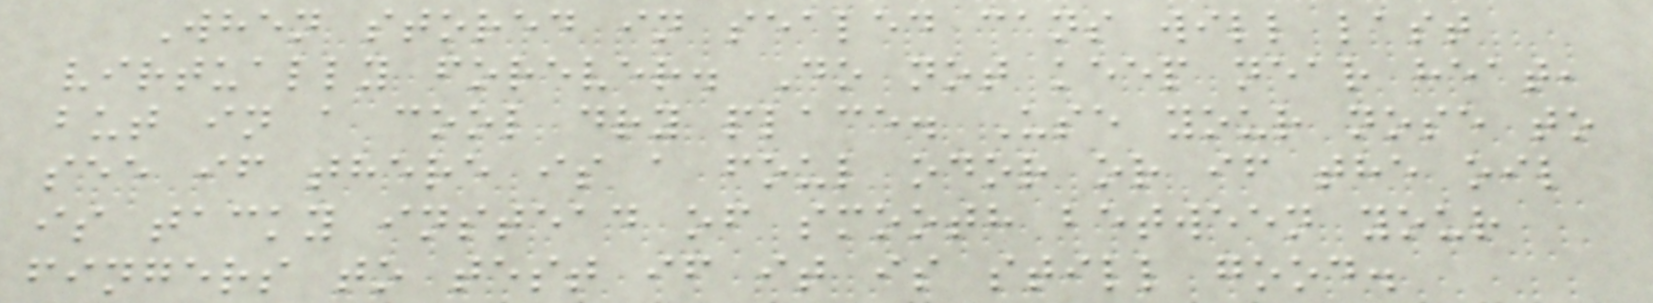When stored in sealed cans will last
virtually forever. Do not keep near heat,
but in a cool dry place. Use your nose to
see if there is a foul odor or if the oil
is tacky instead of smooth between your
fingers to test if it is still good.
